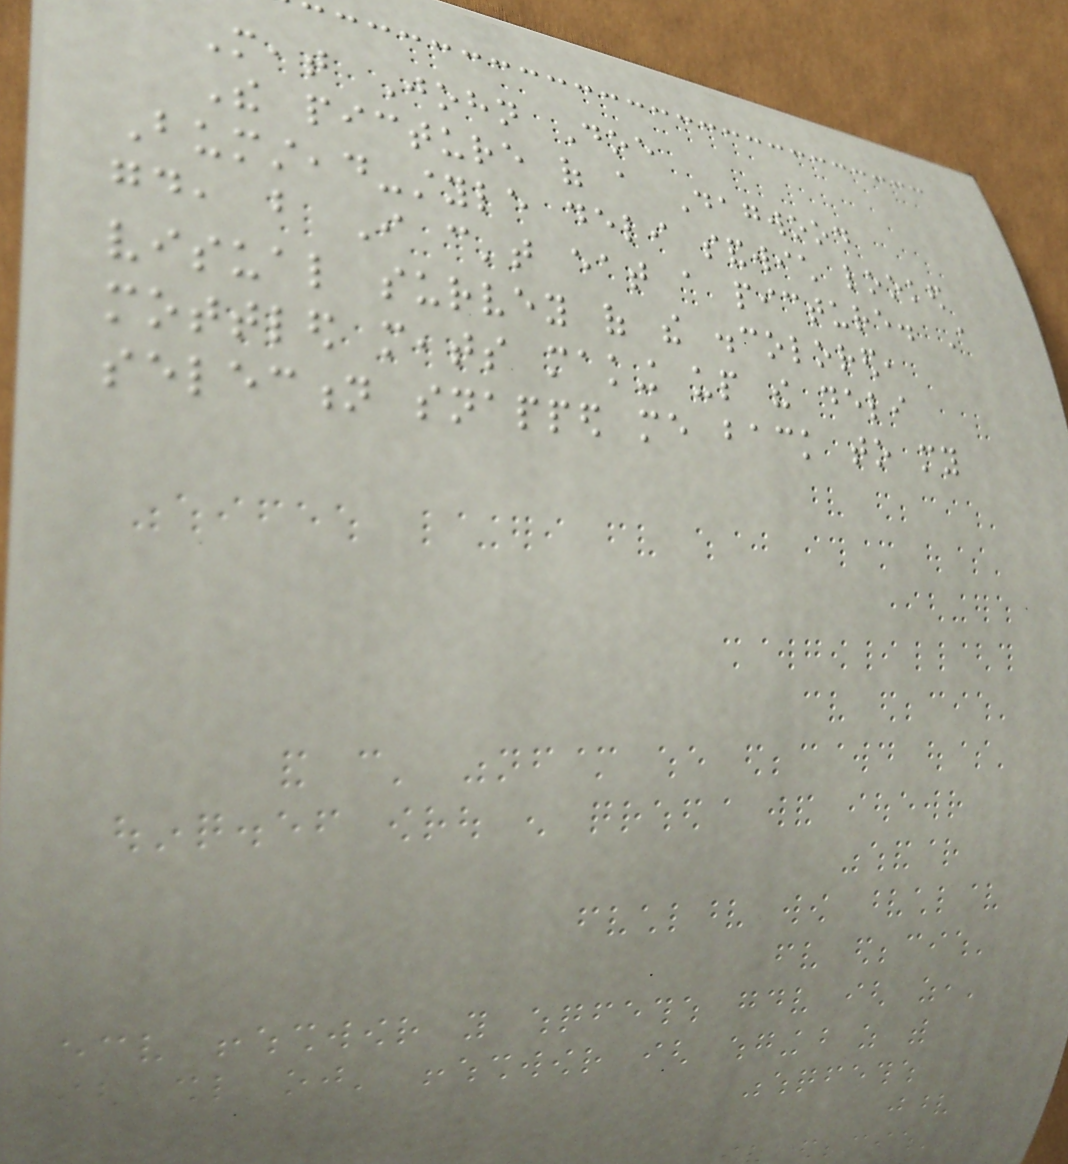Meat John Doe
The picture of a Dagwood
Bumstead-style deli sandwich looked
good, but I can't eat a picture. A
visual survey of the discolored,
mottled meats making up the deli
selection snapped me back to my
